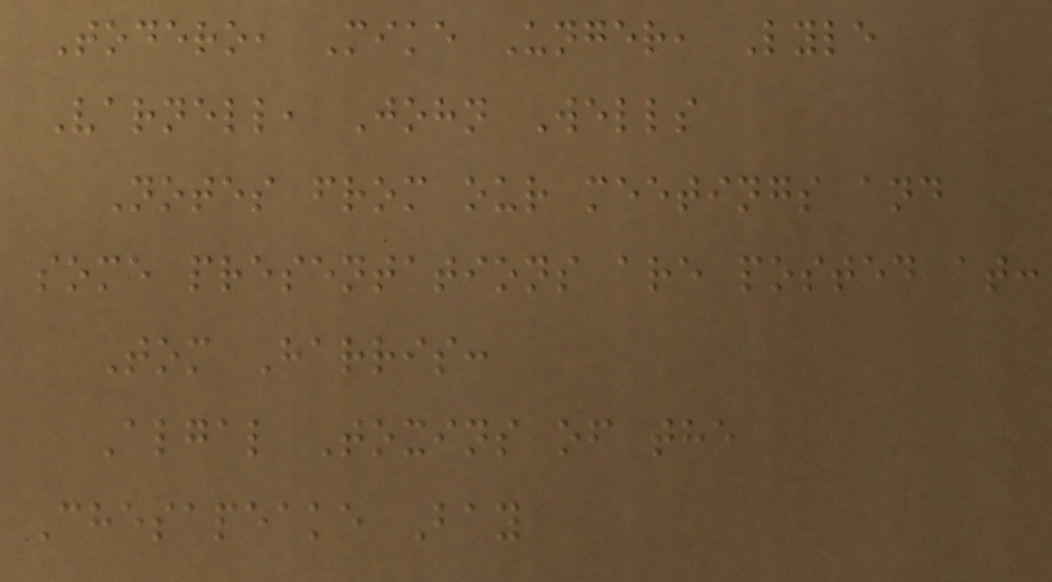Todero, Mike Unger, Lyle
Varnell, John Wells
Notes from our meetings and
some presentations are posted at:
Tom Harris:
Algal Toxins of the
Chesapeake Bay
